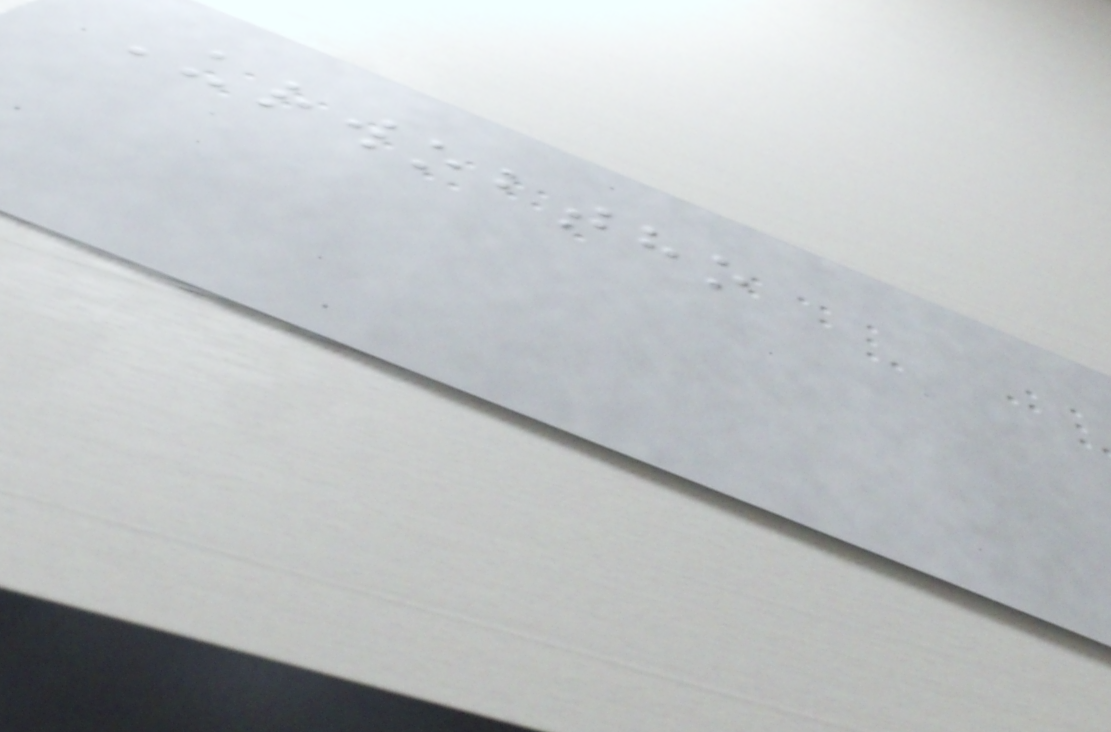Urwobtho
